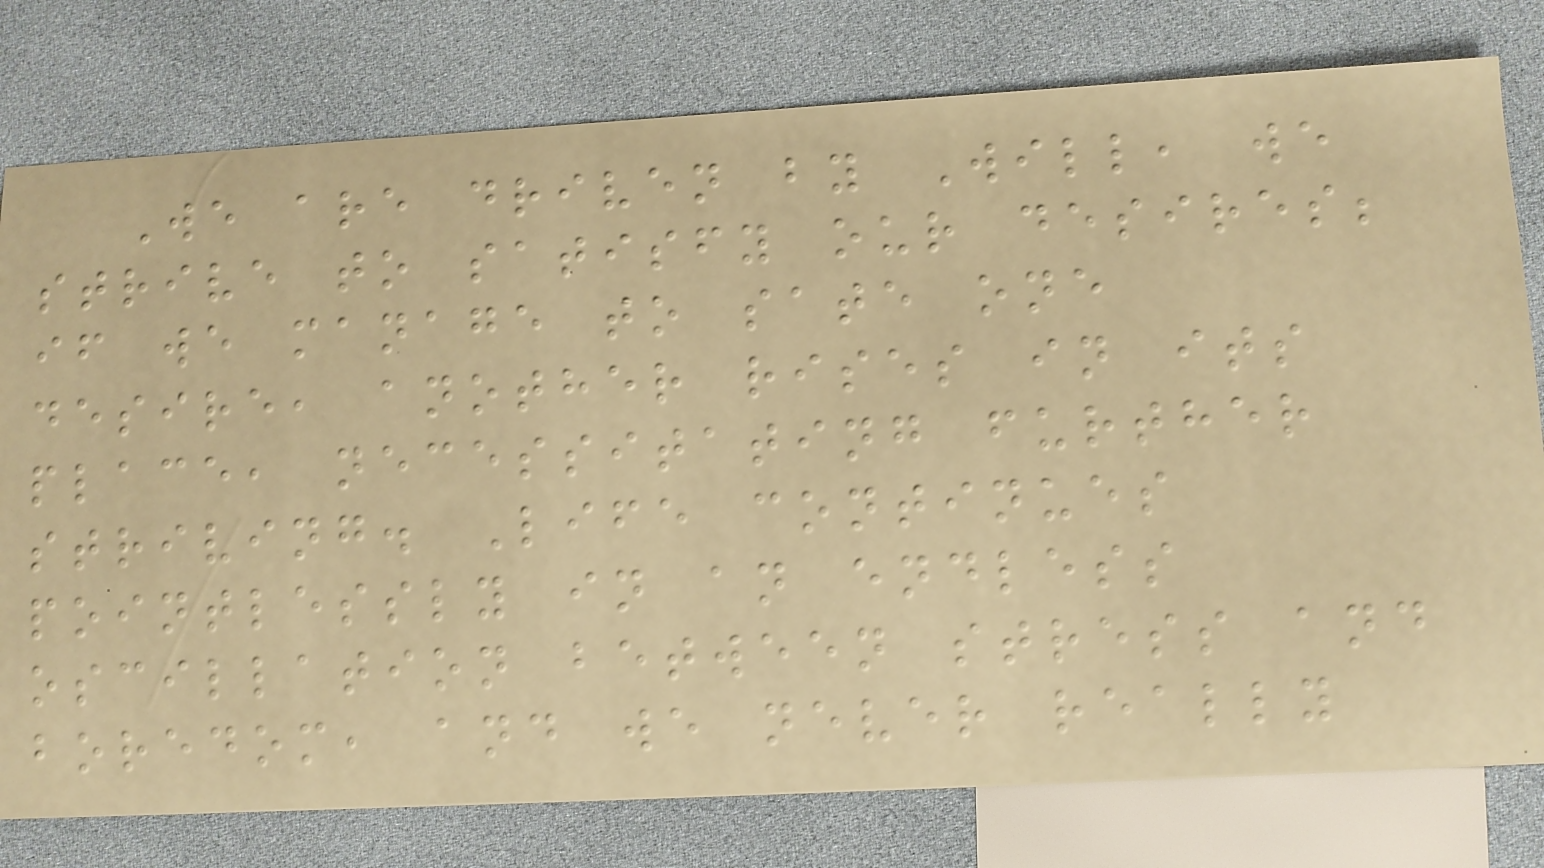We are driven by Will, we
strive to satisfy our desires;
if we manage to sate one
desire, another rises in its
place, necessitating further
striving. Life continues
pointlessly in an endless
oscillation between stress and
boredom, and we never really
